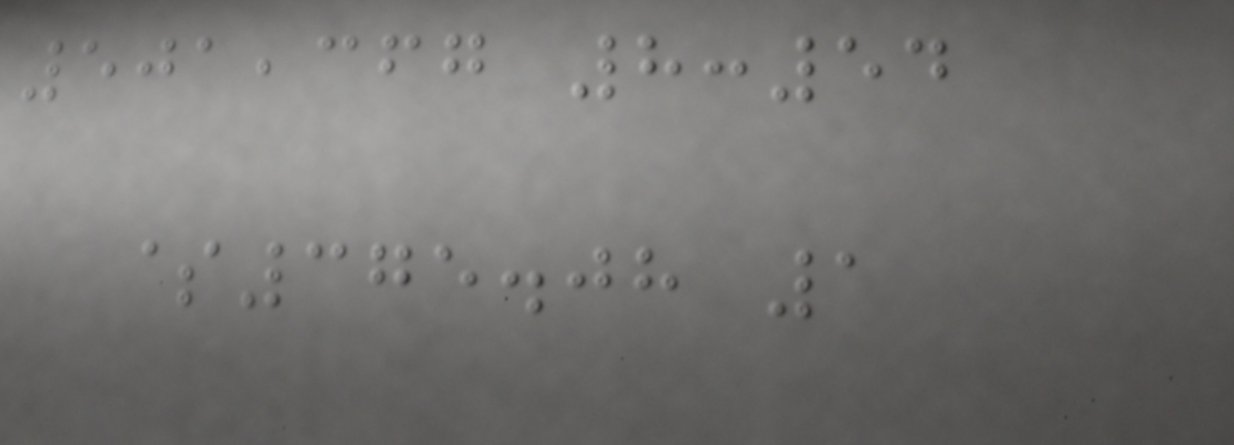501,367 8:54
$375.08 1
